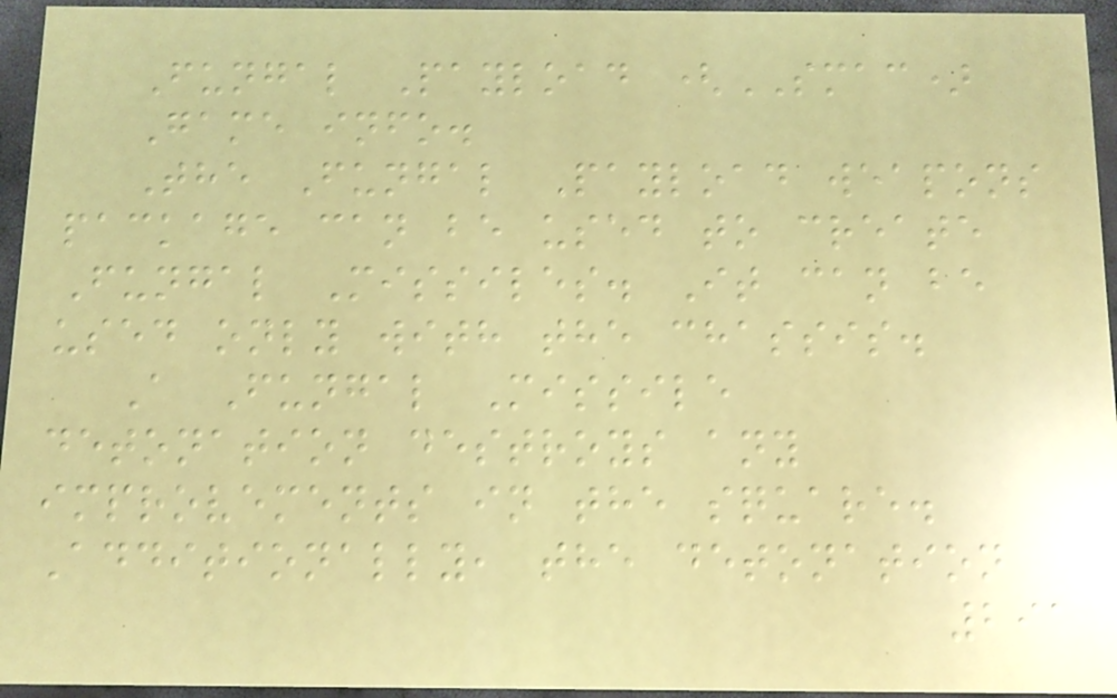Fungal Payload (SMAC)
Game info.
The Fungal Payload weapons
package can be used to create
Fungal Missiles. It can be
used only with the chassis.
A Fungal Missile
detonation destroys any
improvements in the square.
Additionally, the detonation
291
